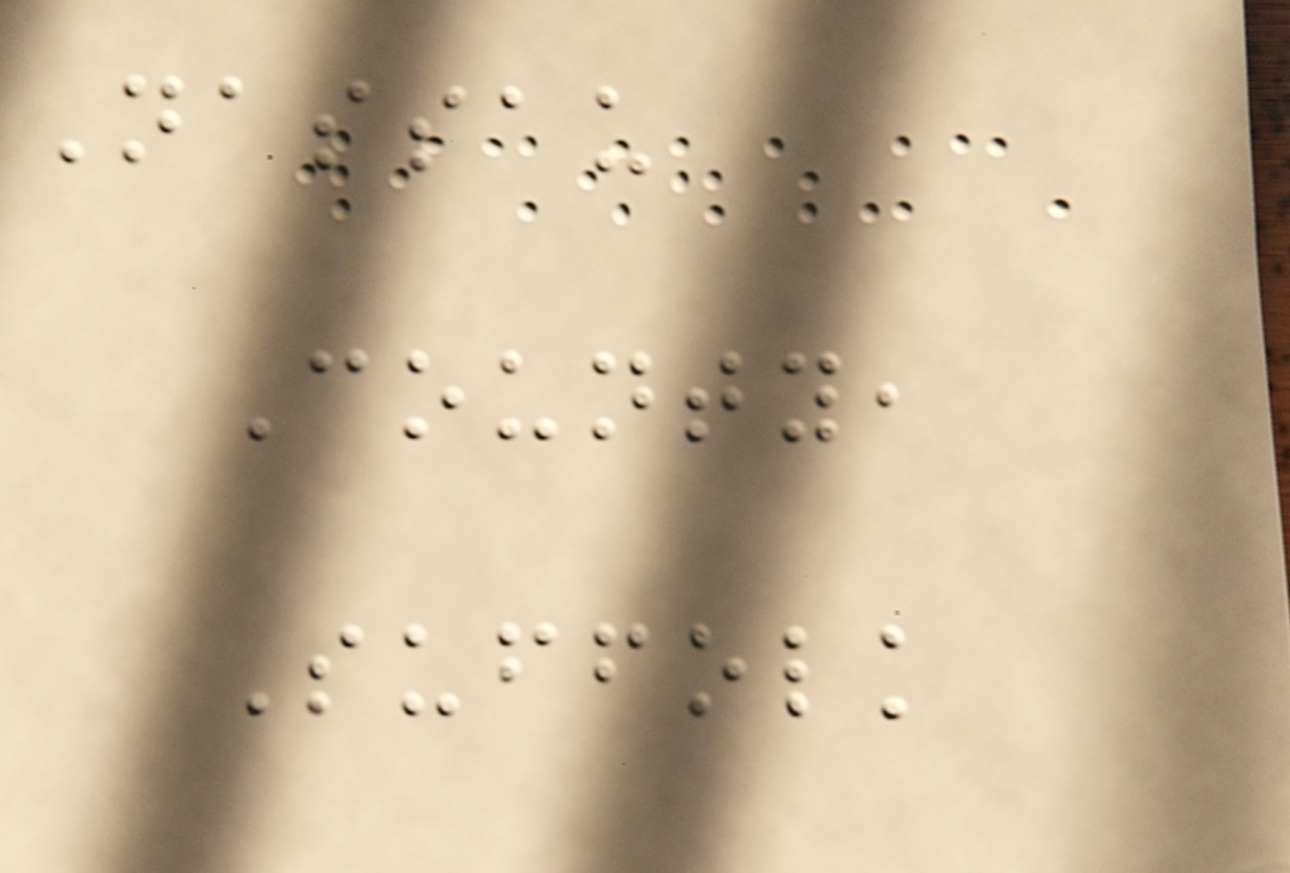Nassau
County,
Suffolk
